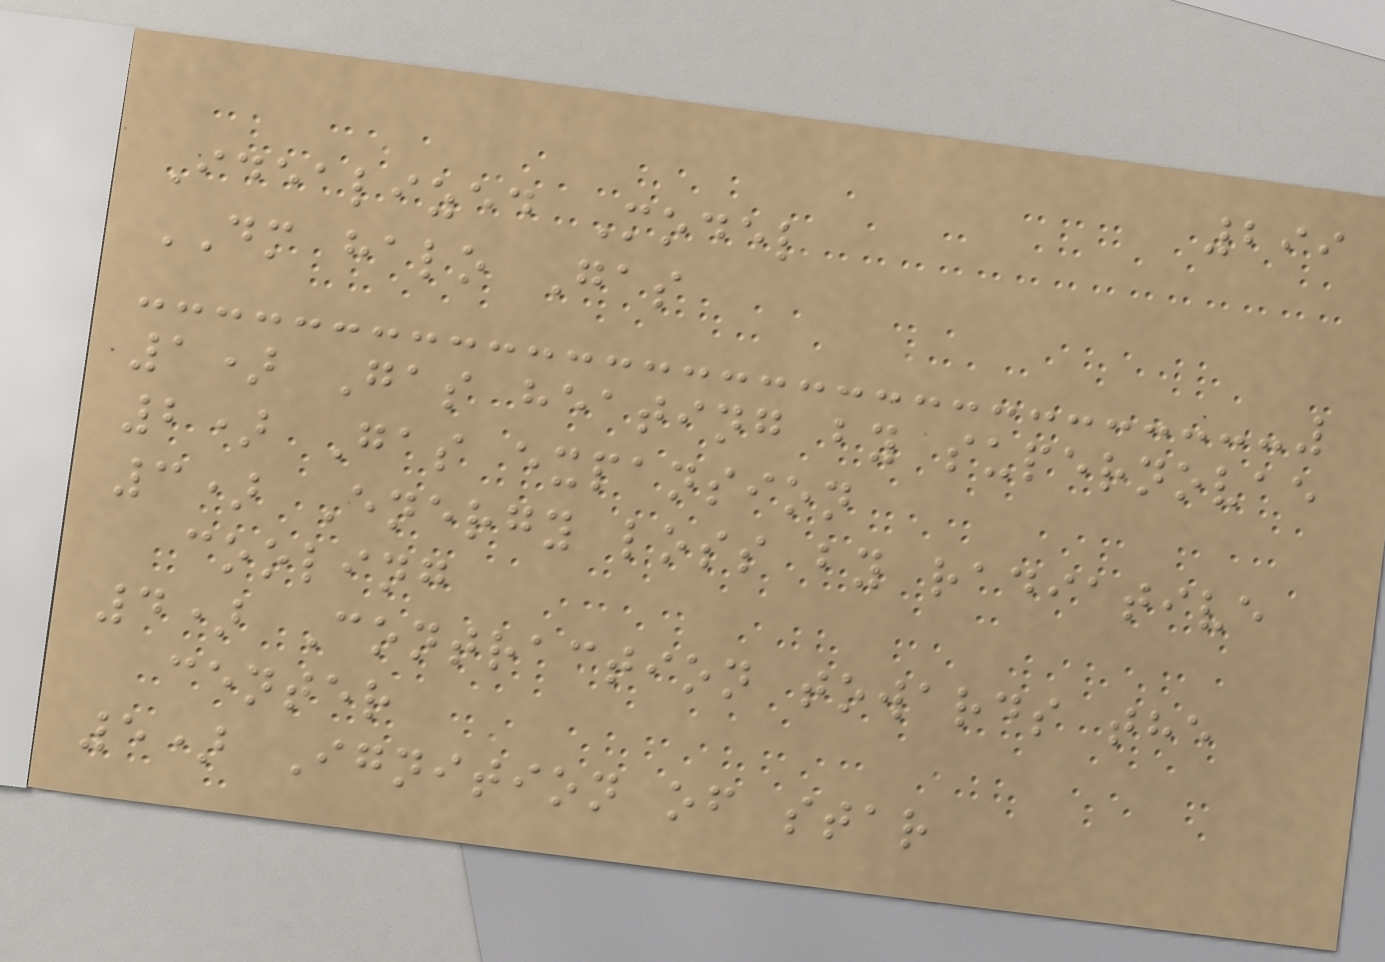299
Idealized Model
DM halo Gas
1) Gas heating by supernovae
2) Gas expansion
3) Energy loss by radiative
cooling
4) Contraction towards the
center
5) Ignition of star
